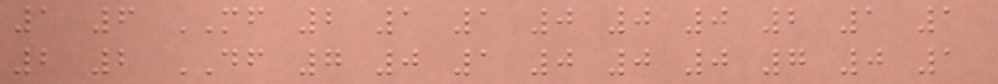1 6 MF 2 1 1 0 0 0 2 1 1
2 2 DF 7 0 1 0 0 0 7 0 1
